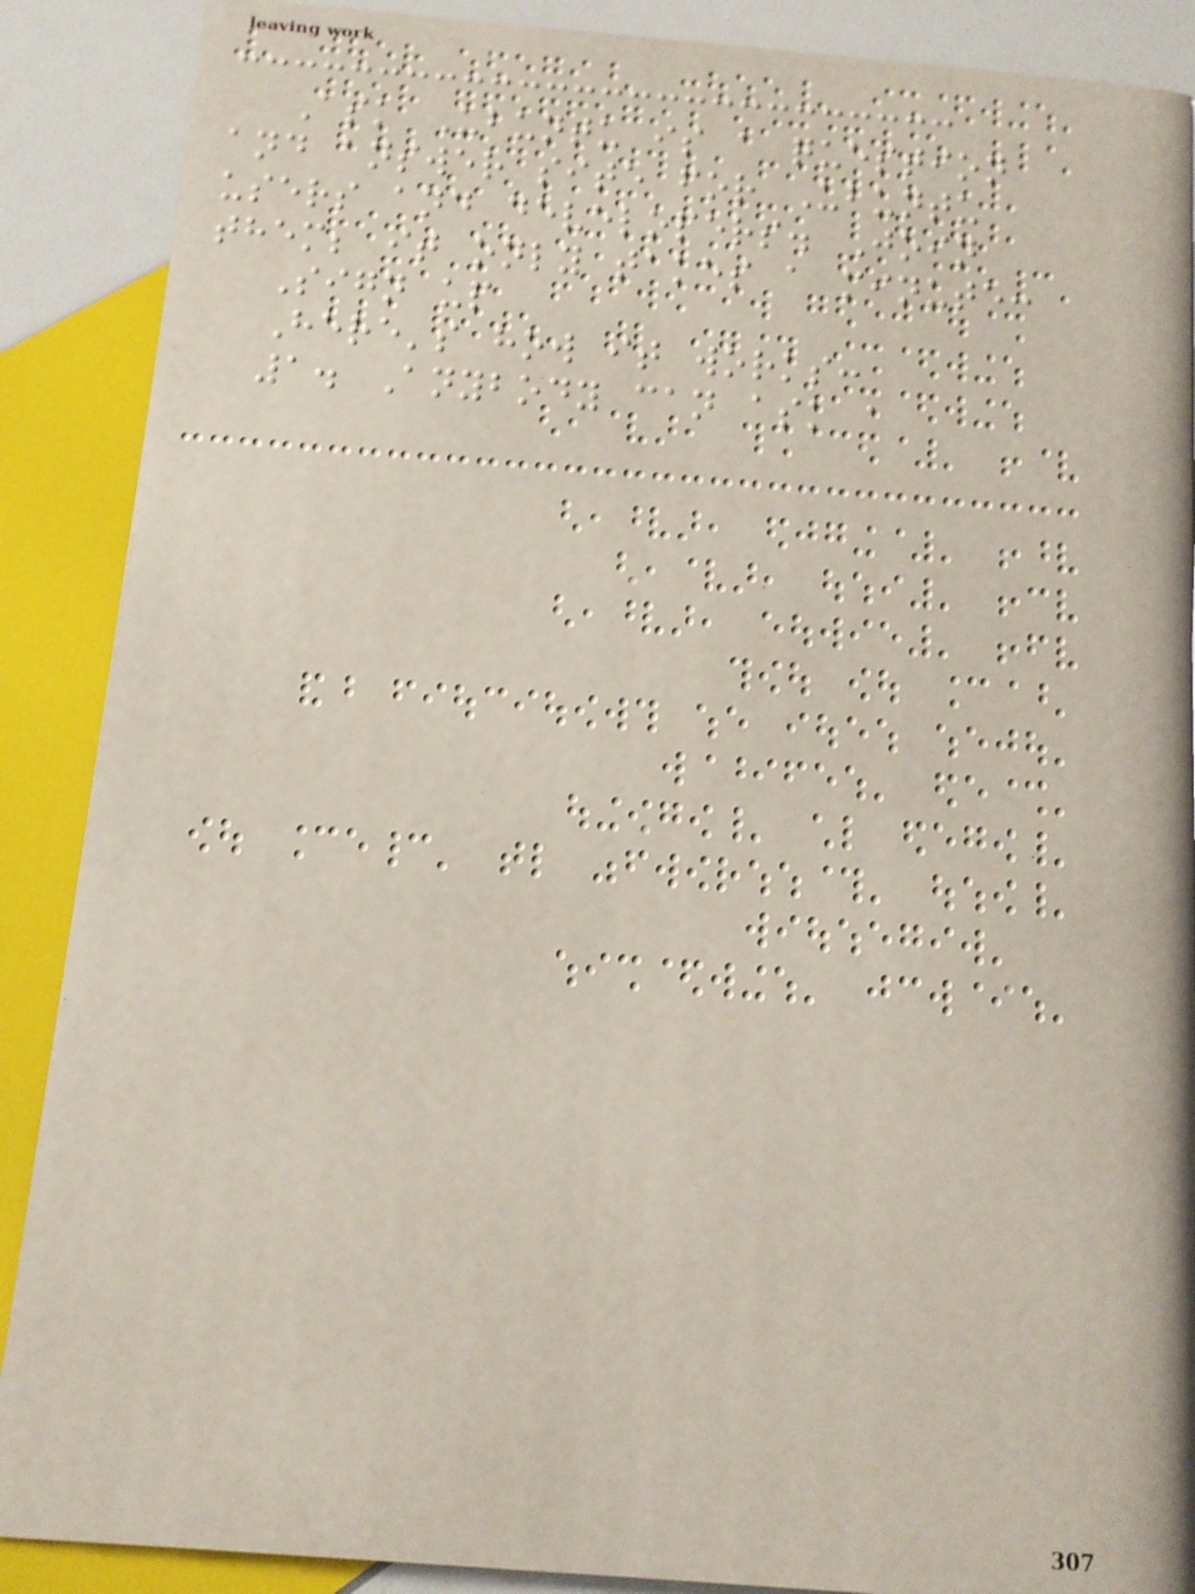Ask Ubuntu is a question
and answer site for Ubuntu
users and developers. Join
them; it only takes a minute:
Sign up
Here's how it works:
1. Anybody can ask a
